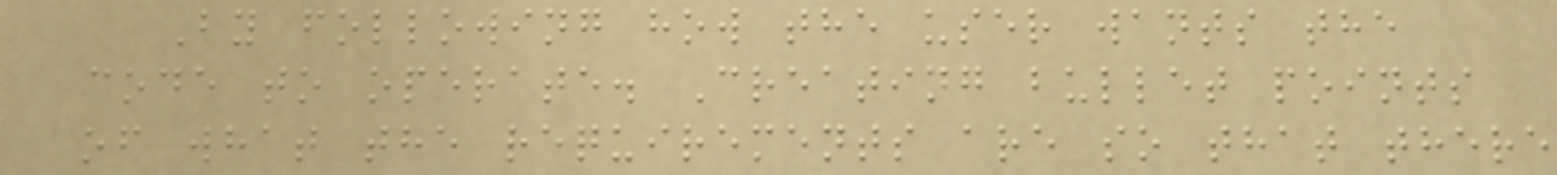By following how the user wants the
code to operate. Creating bullet points
of what the requirements are so that there
